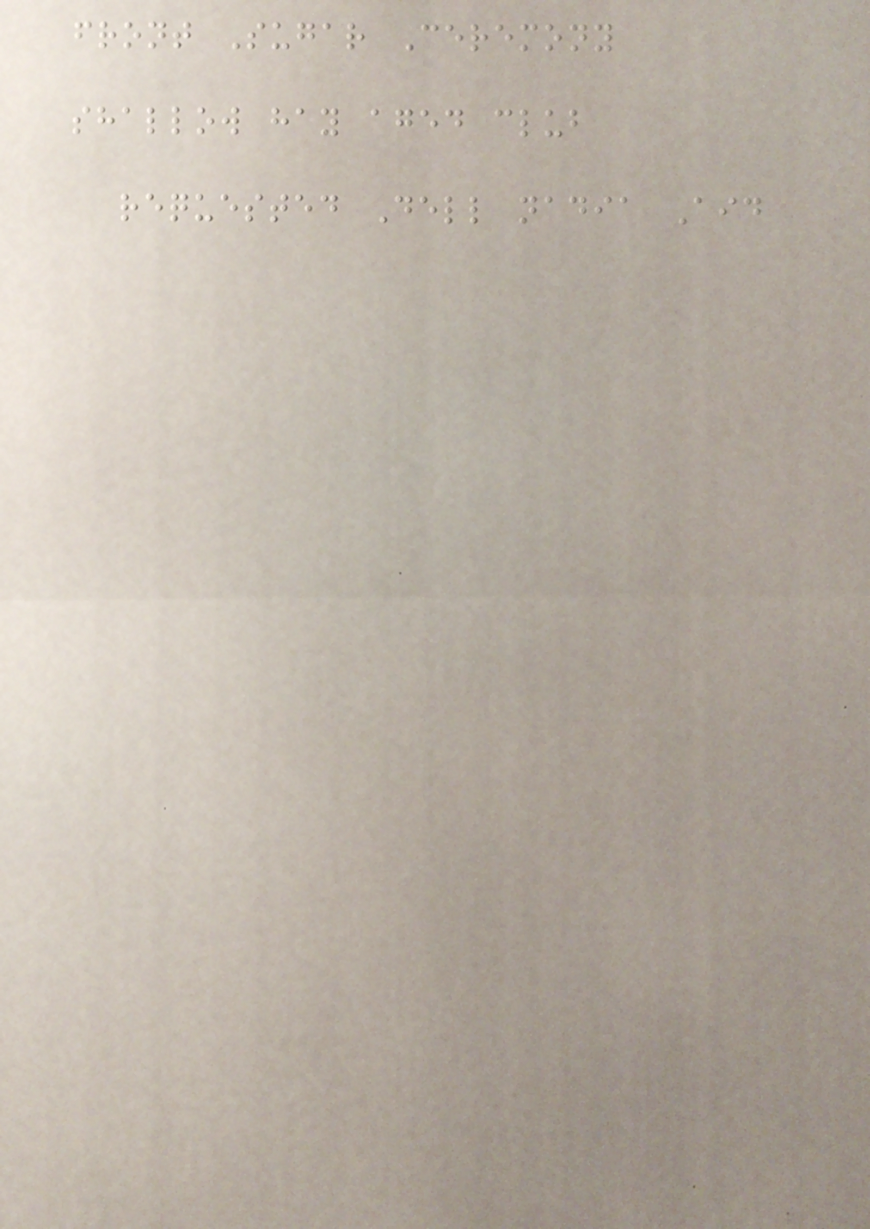front Sugar Ceremony
shallow hay aged club
requested Dell nadia Aid
